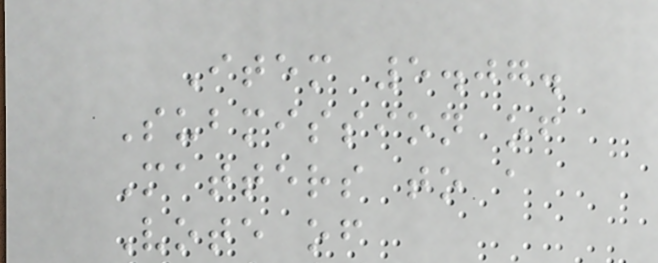Item 5.07.
Submission of
Matters to a
Vote of
